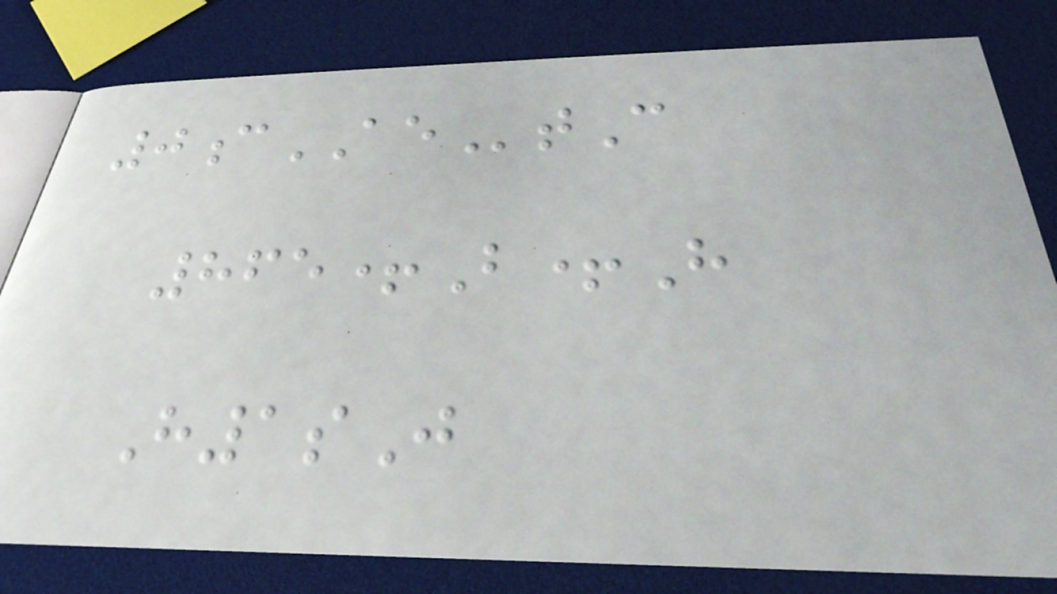0cAEtC
865+B+H
H1sJ
